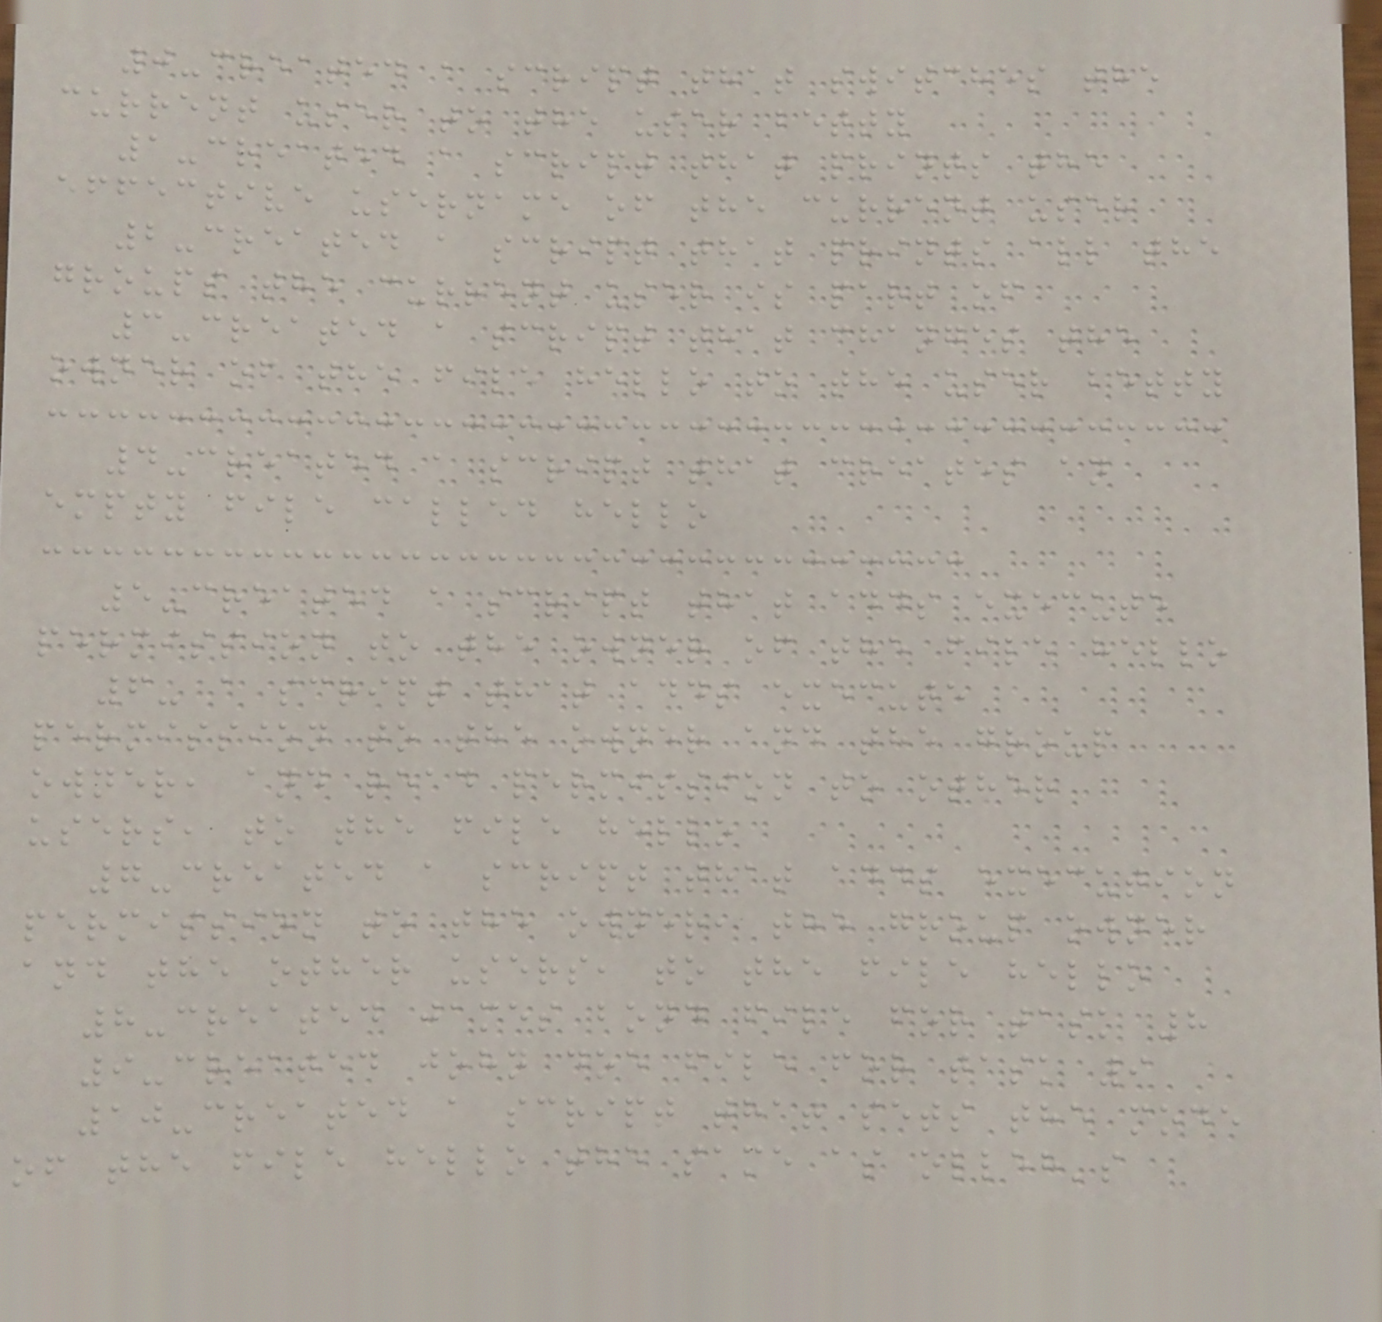0-created a script that switches the
current user to the user betty
1-created a script that prints the
effective username of the current user
2-created a script that prints all the
groups the current user is part of
3-created a script that changes the
owner of the file hello to the user betty
4-created a script that creates an
empty file called hello
5-created a script that adds execute
permission to the owner of the file hello
6- a script that adds execute
permission to the owner and the group
owner, and read permission to other
users, to the file hello
7-created a script that adds execution
permission to the owner, the group owner
and the other users, to the file hello
8-created james bond file for task 8
9-created john doe file for task 9
10-created a script that sets the mode
of the file hello the same as olleh's
